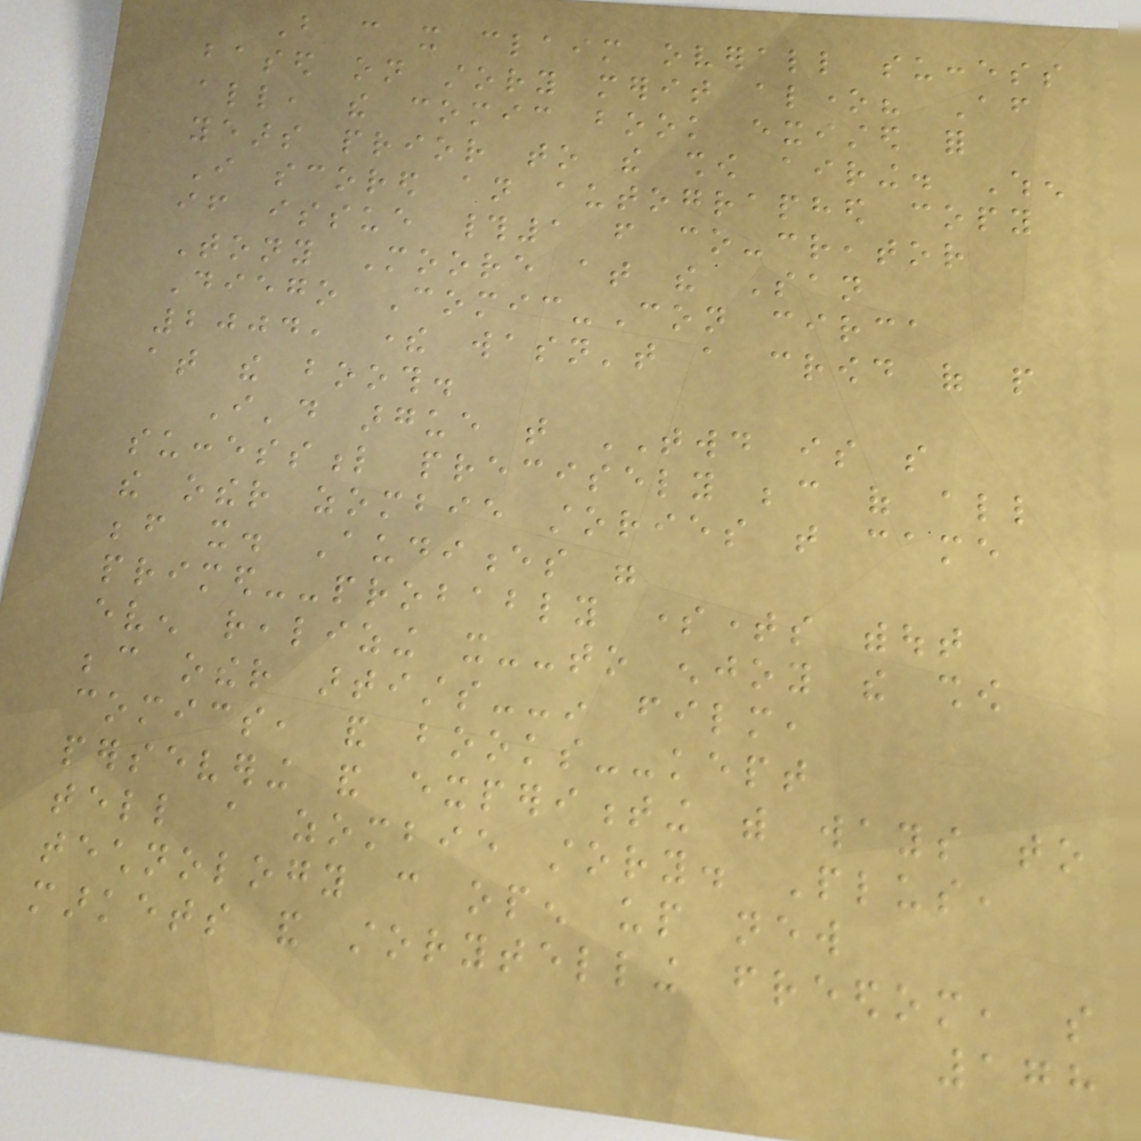But can it claim overall success
based on story merit alone? After
all, the comic book existed for
years prior to the show airing. When
I scored an autographed copy
if issue #1 from co-creator
Tony Moore at the San
Diego Comic-Con circa
2004, there wasn't a crowd of people
at the booth.
I'd argue that TWD is so
successful precisely because of all
the other zombie stories that came
before it. Audiences were
primed--probably sometimes without
even realizing it--to enjoy the show
because other artists--in film,
comics, and books--kept
persevering and experimenting with ways to
tell a zombie story. Plus,
technology can open up new
markets and storytelling freedom, so
178
